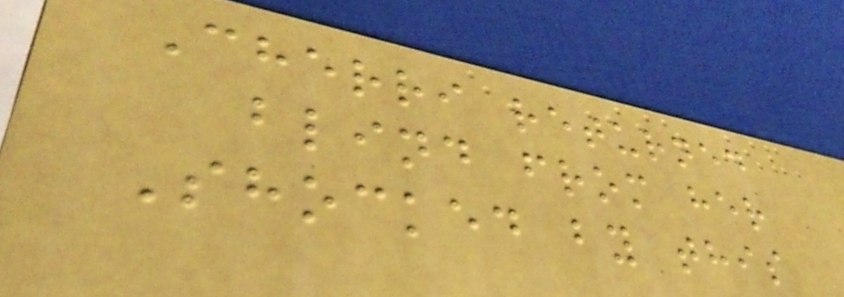Cherri returned
blind from her
Shocked by this
